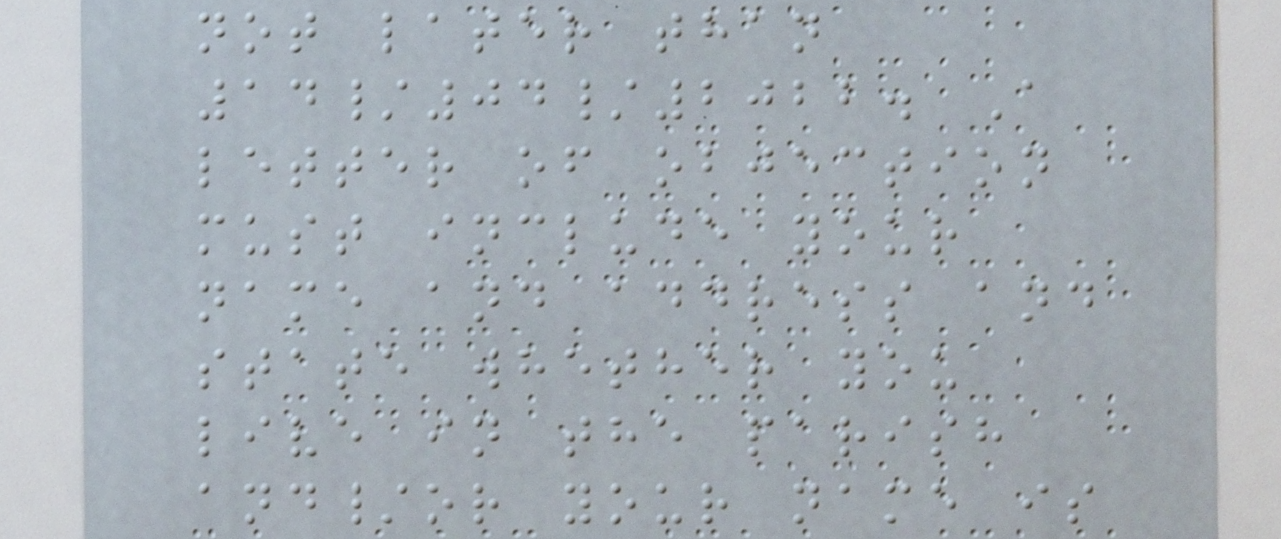not later than
14/04/2022. A
letter of objection
must include your
name and address and
state whether you
live in the parish
and/or your name is
